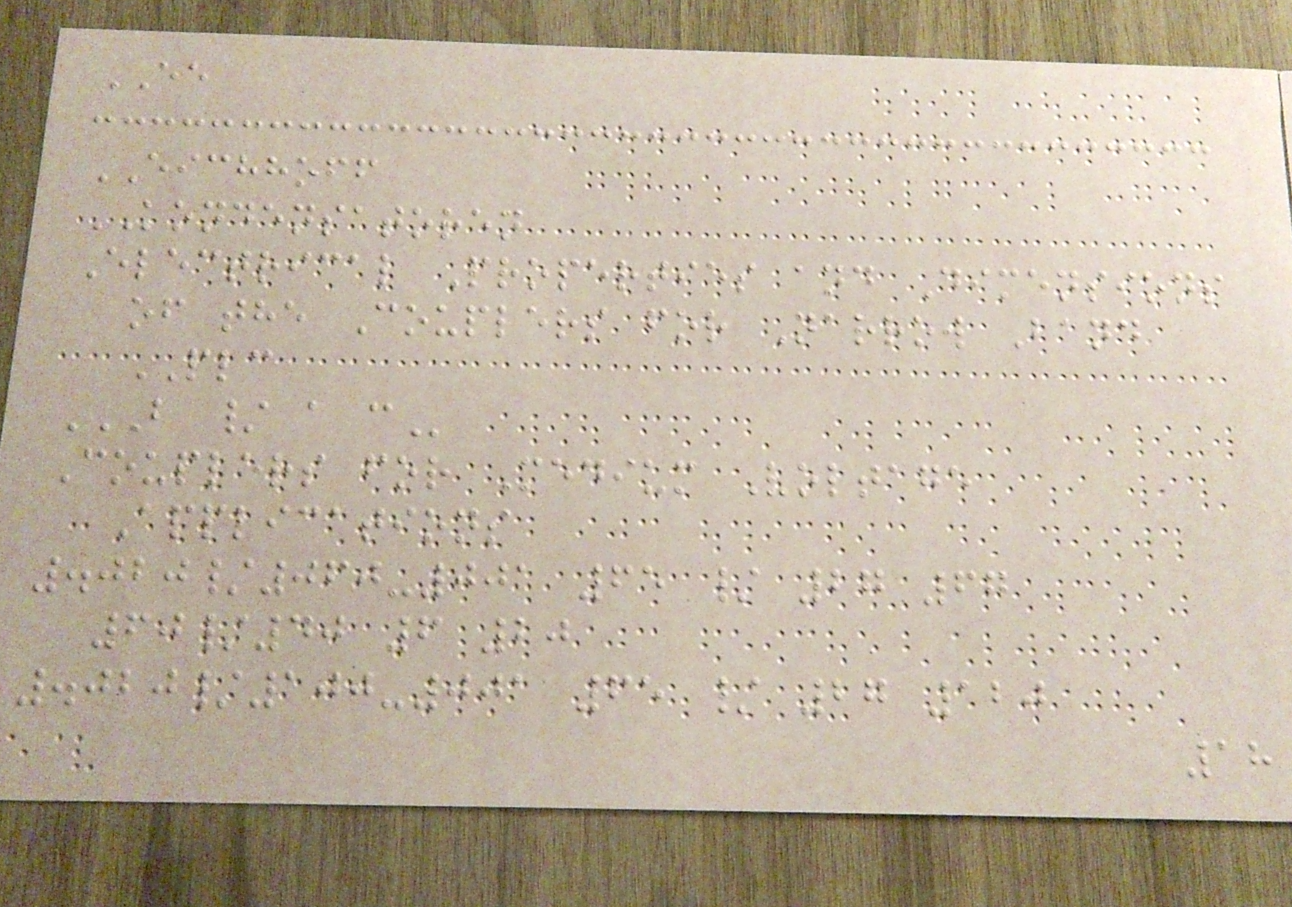EE
EICHHOFF
KONDENSATOREN
Electrical Properties and Dimensions
of the Couplers for Narrow Band
PLC
B / A C
Couplers for Medium Voltage
Applications
.020/060-001 65 / 27 67
60/40 6 20
.020/100-001 65 / 27 120
18
